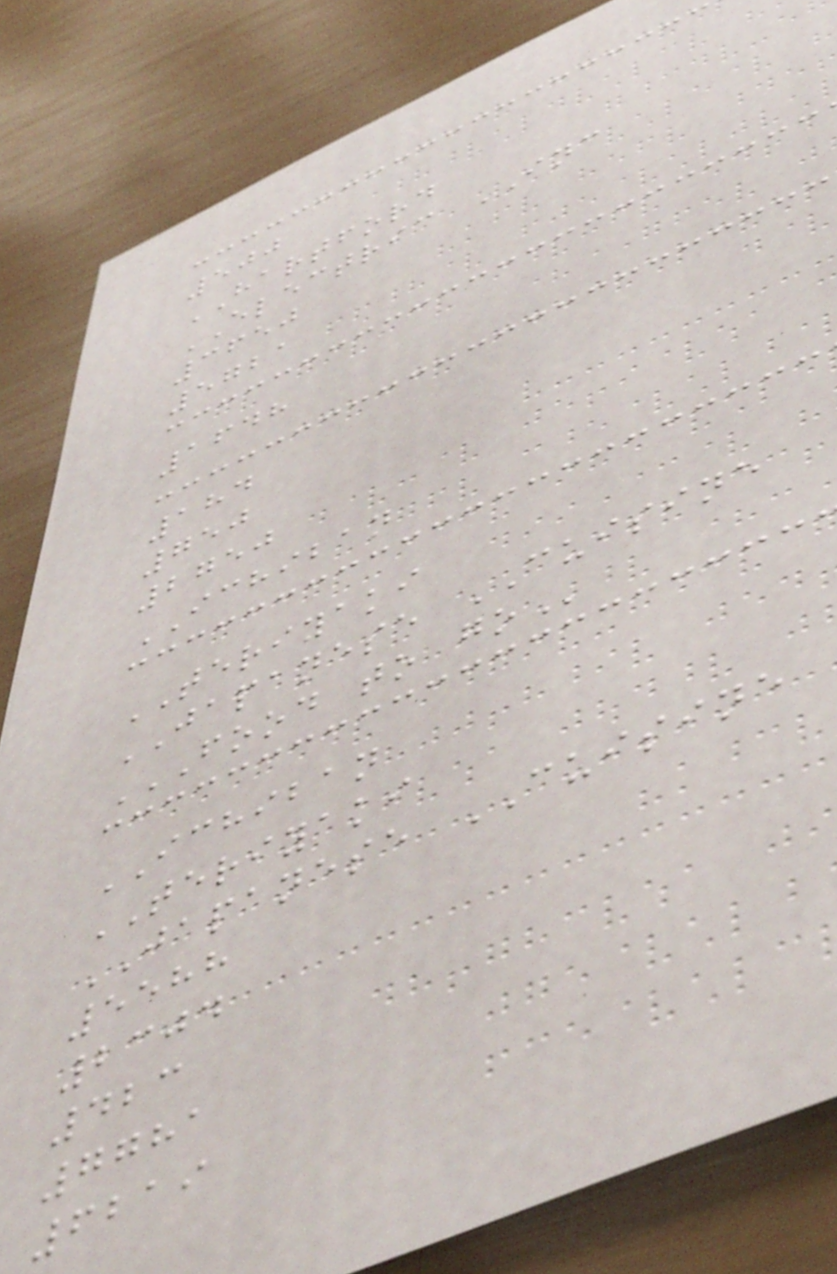500
HARTFORD
ELECTRIC INC
3650
5721
1648
184
750
2750
ICHIBAN
TERIYAKI
JAPANESE CUISINE
FOOD TO GO
ICHIBAN
TERIYAKI
JAPANESE CUISINE
5588
2304
423
7781
6219
